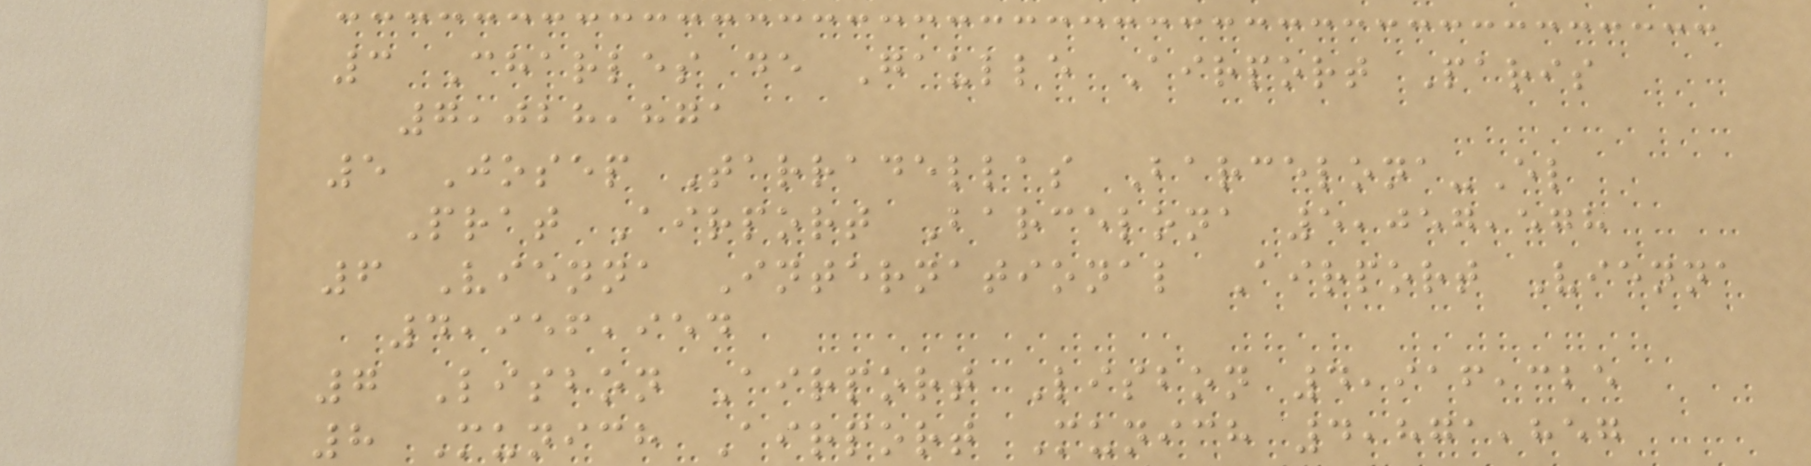3 Charles de Gaulle Airport Paris
7,028,871
5 Josep Tarradellas Barcelona-El
Prat Airport Barcelona 5,057,578
6 Vienna International Airport Vienna
4,956,954
7 Lisbon Airport Lisbon 4,916,325
8 Munich Airport Munich 4,871,857
